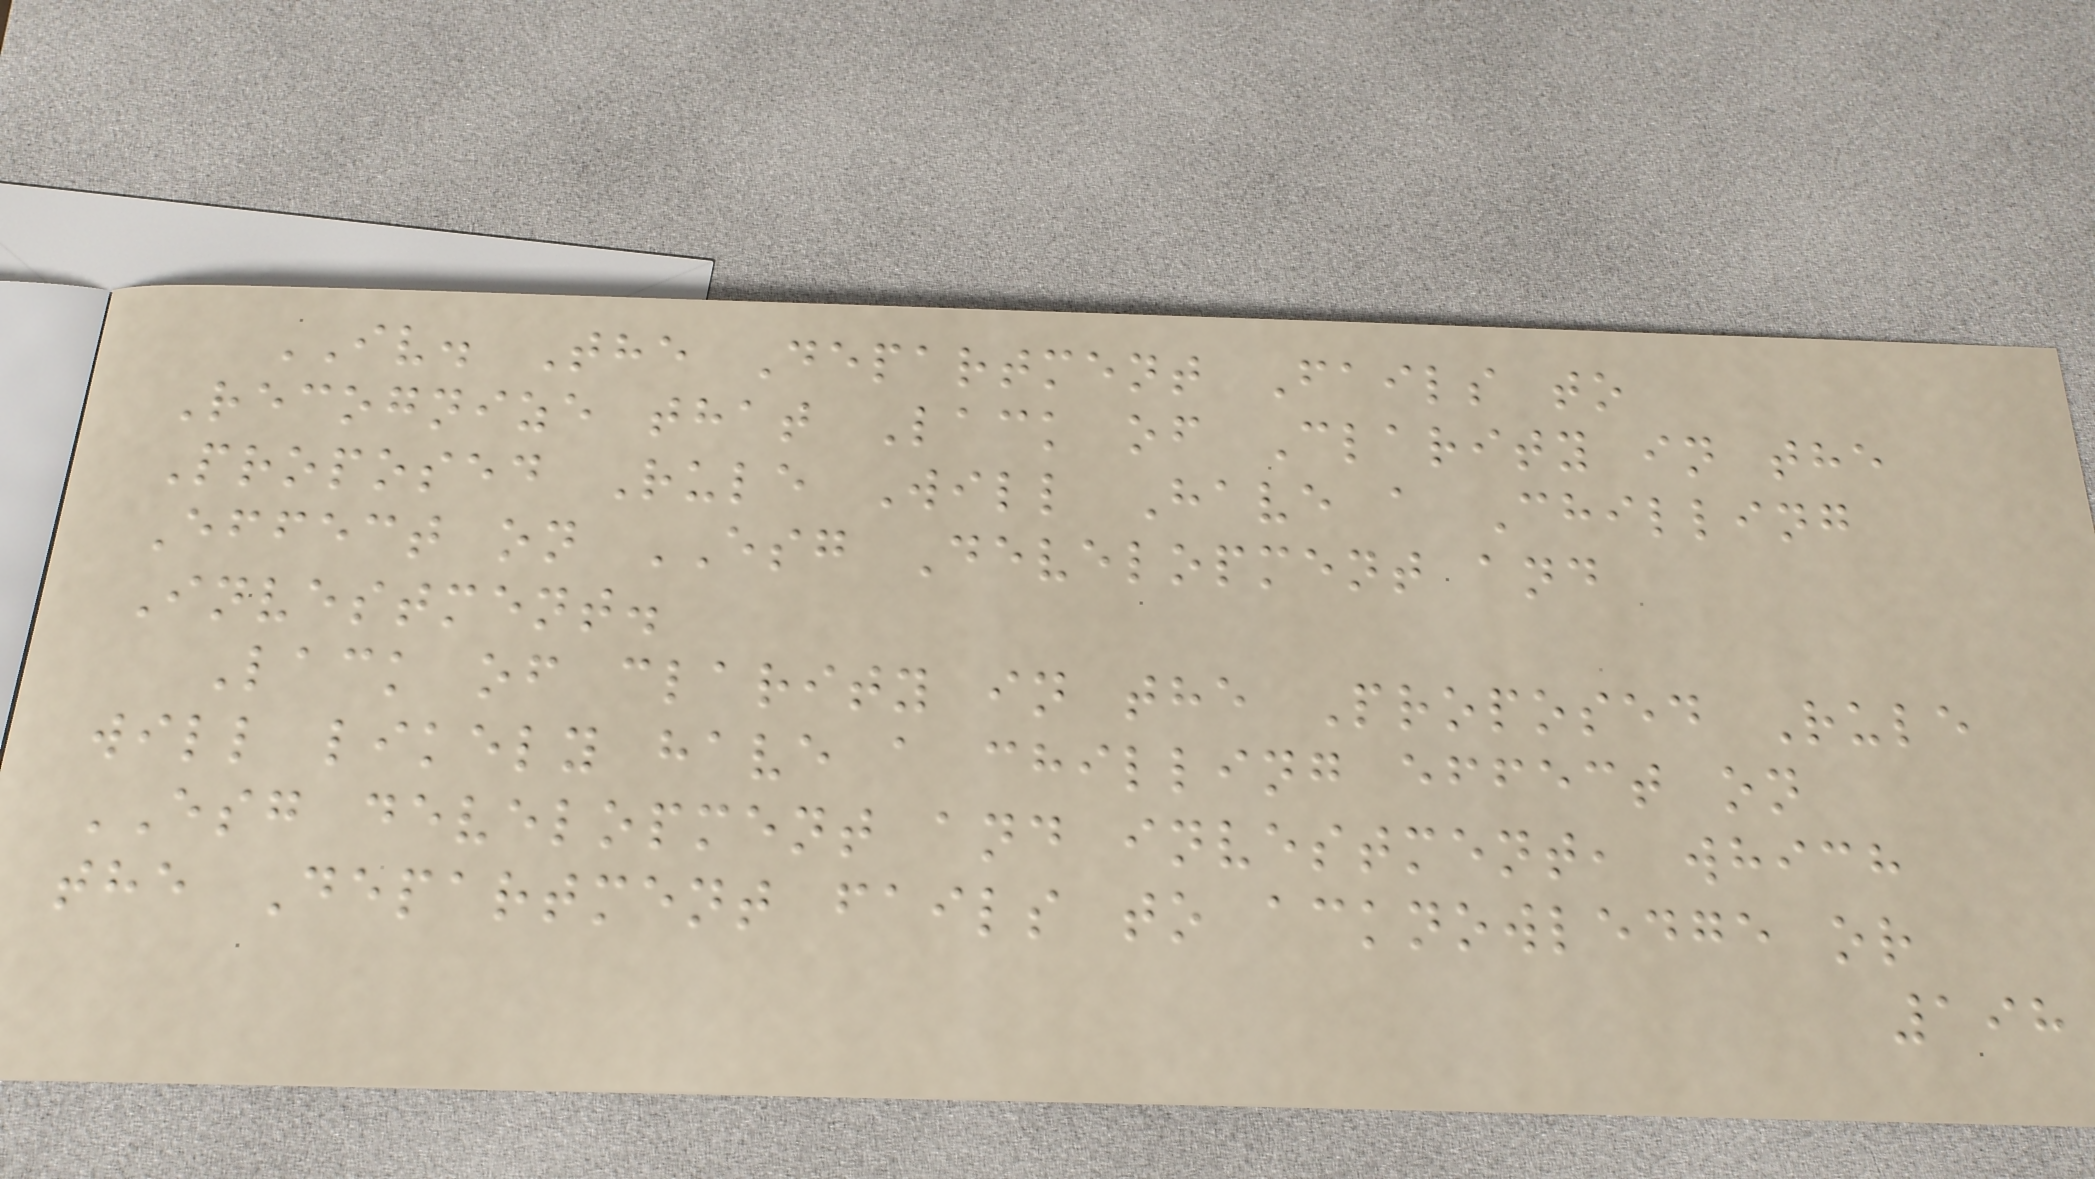IV. The Department Fails to
Recognize that Lack of Clarity in the
Proposed Rule Will Have a Chilling
Effect on ESG Development and
Investment.
Lack of clarity in the Proposed Rule
will likely have a chilling effect on
ESG development and investment, which
the Department fails to acknowledge or
198
